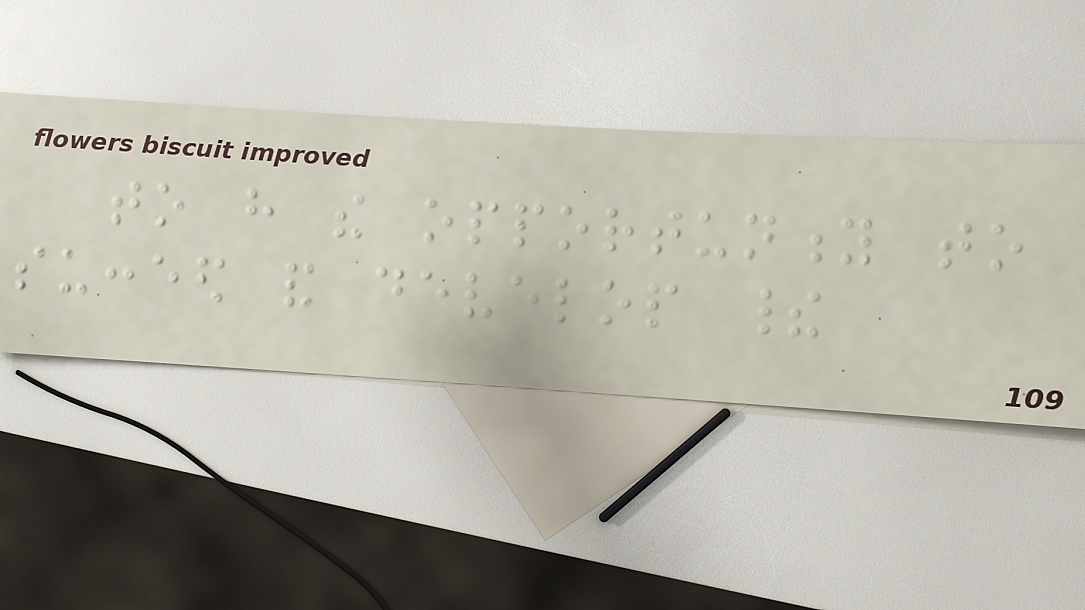to have the opportunity to
succeed and develop their
